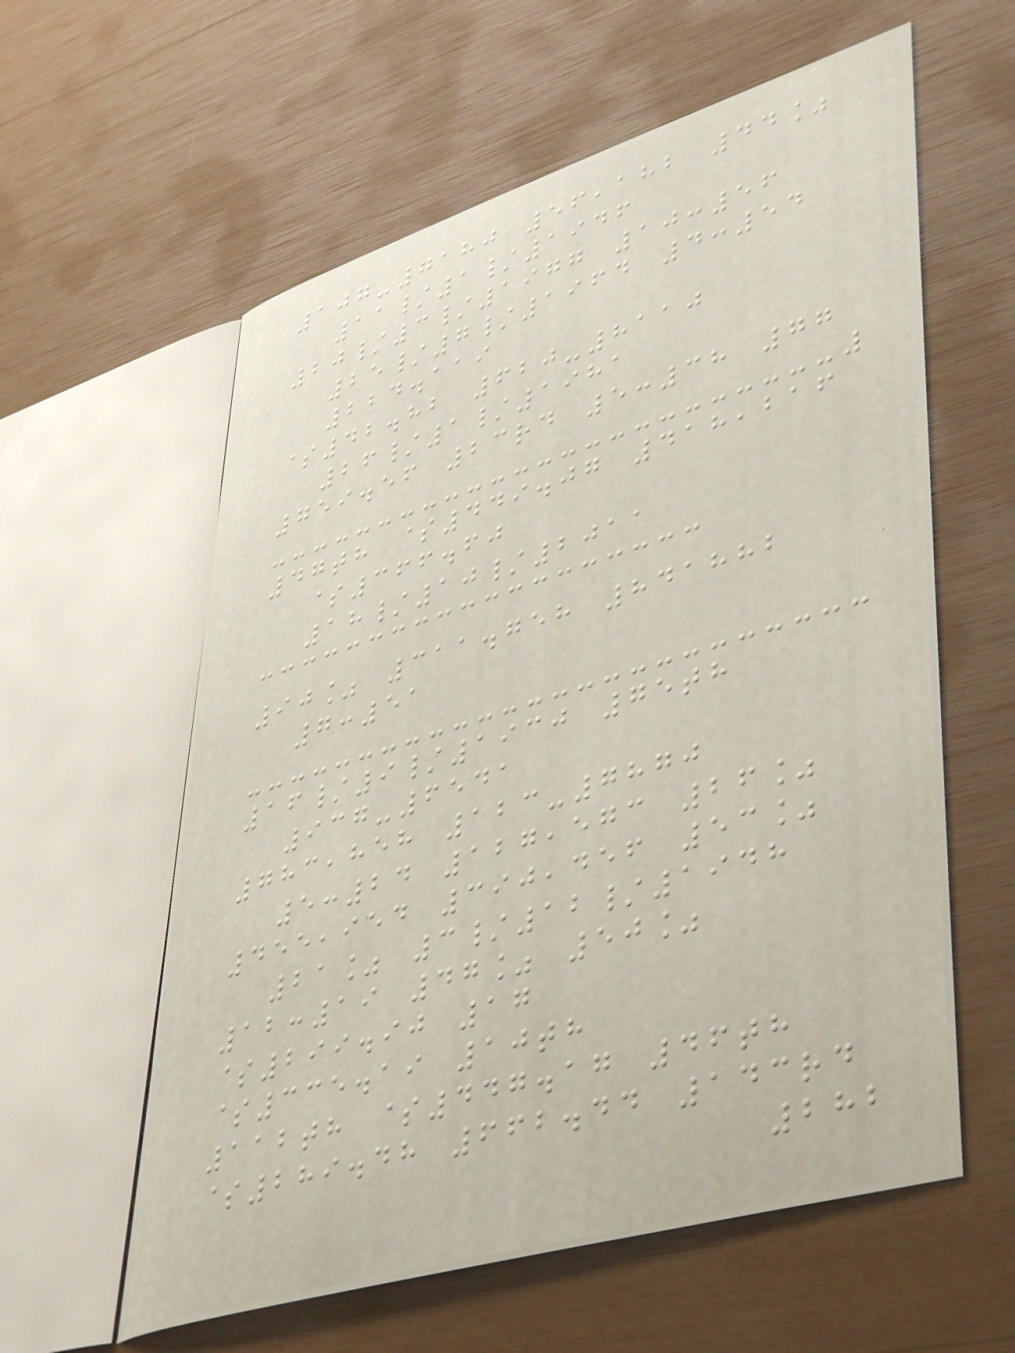107-7180 56,182 44%
11/1/1946
20/3/1977 10:56
25/7/1964 4:54
224.119
$42.82 620-8110
26/1/1981
759.56 23rd 5:38 77
47th $449.07 418,216
$366.60
18/10/2011
90% 311.758 841882
7:51
16/9/1930 75th
937-6541
783,858 123-7870
5:24 127,573 26%
455,954 390,456 53%
21% 3/12/1948
12:19 47% 50%
$299.90 17
$335.19 10th
112th $447.17 46th
$289.48 662.44 143rd
282
